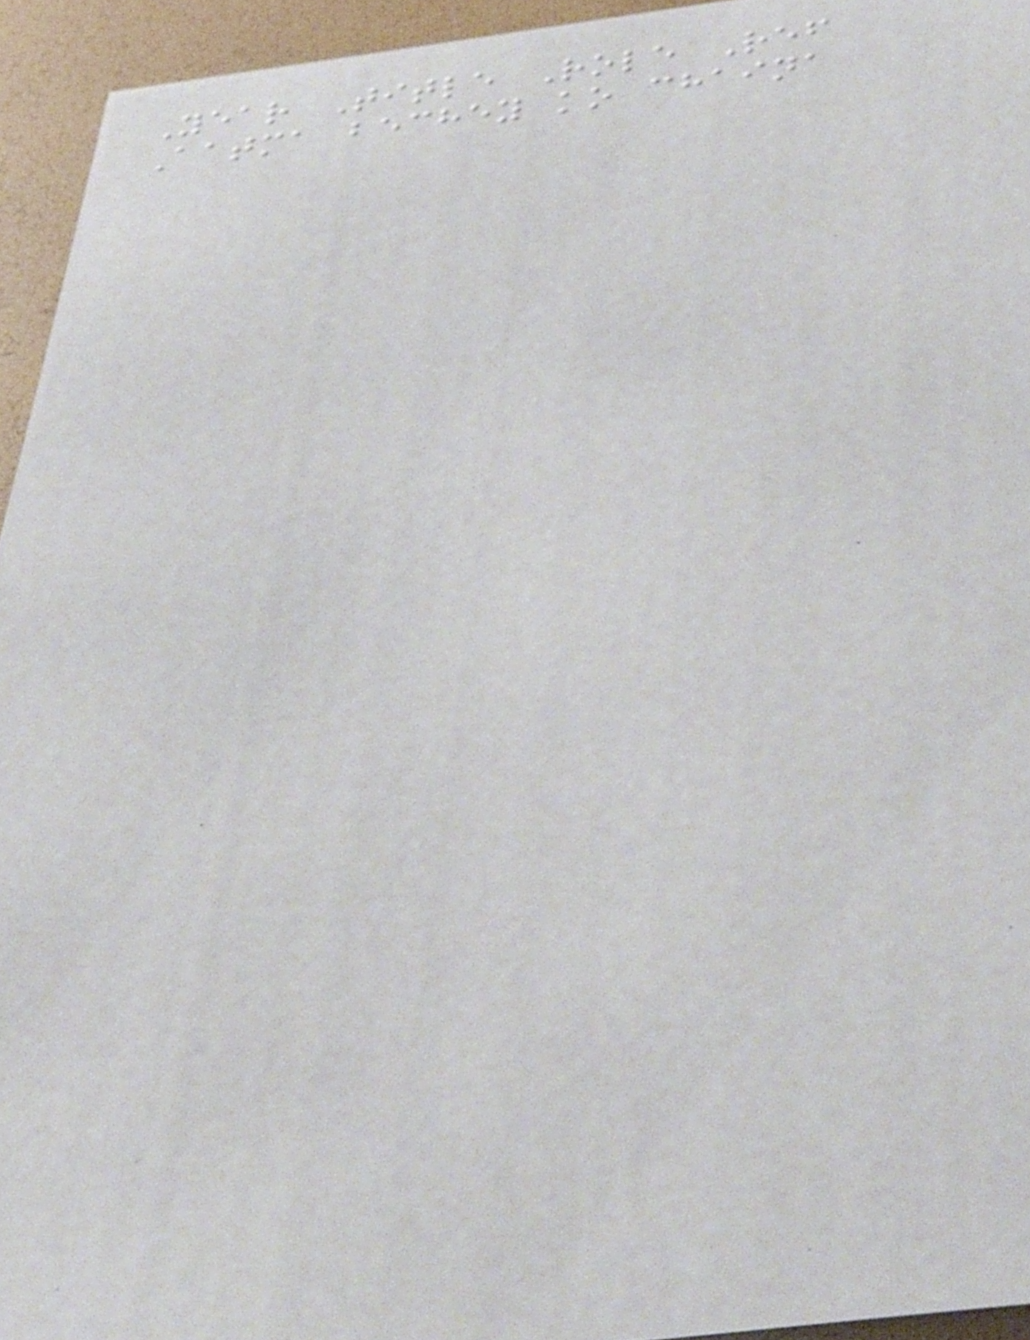Year Title Role Ref
Aatma bechey ko chaina
